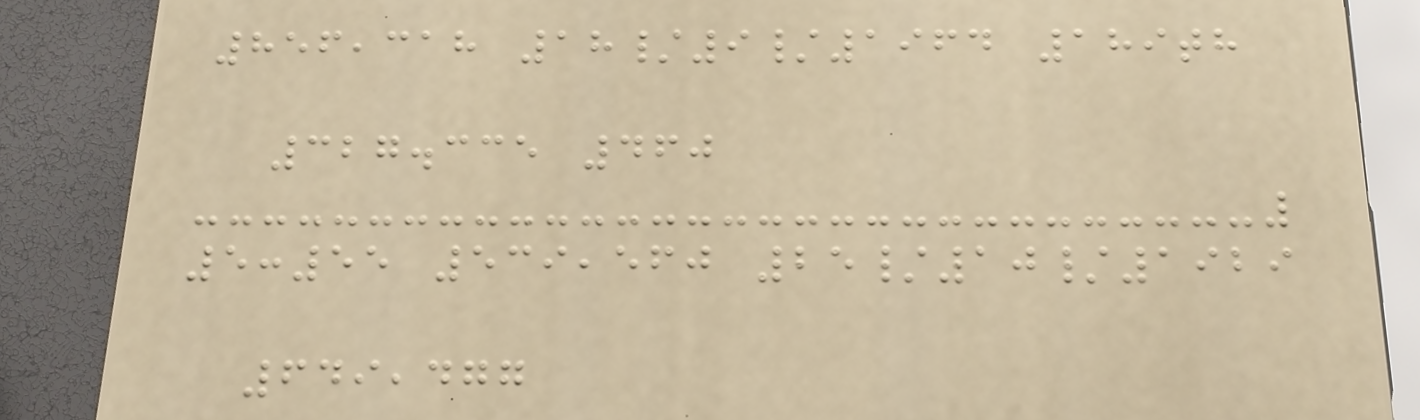856,318 18/9/1964 189th
327.335 460
5:55 539,560 25/10/1929
649,477
